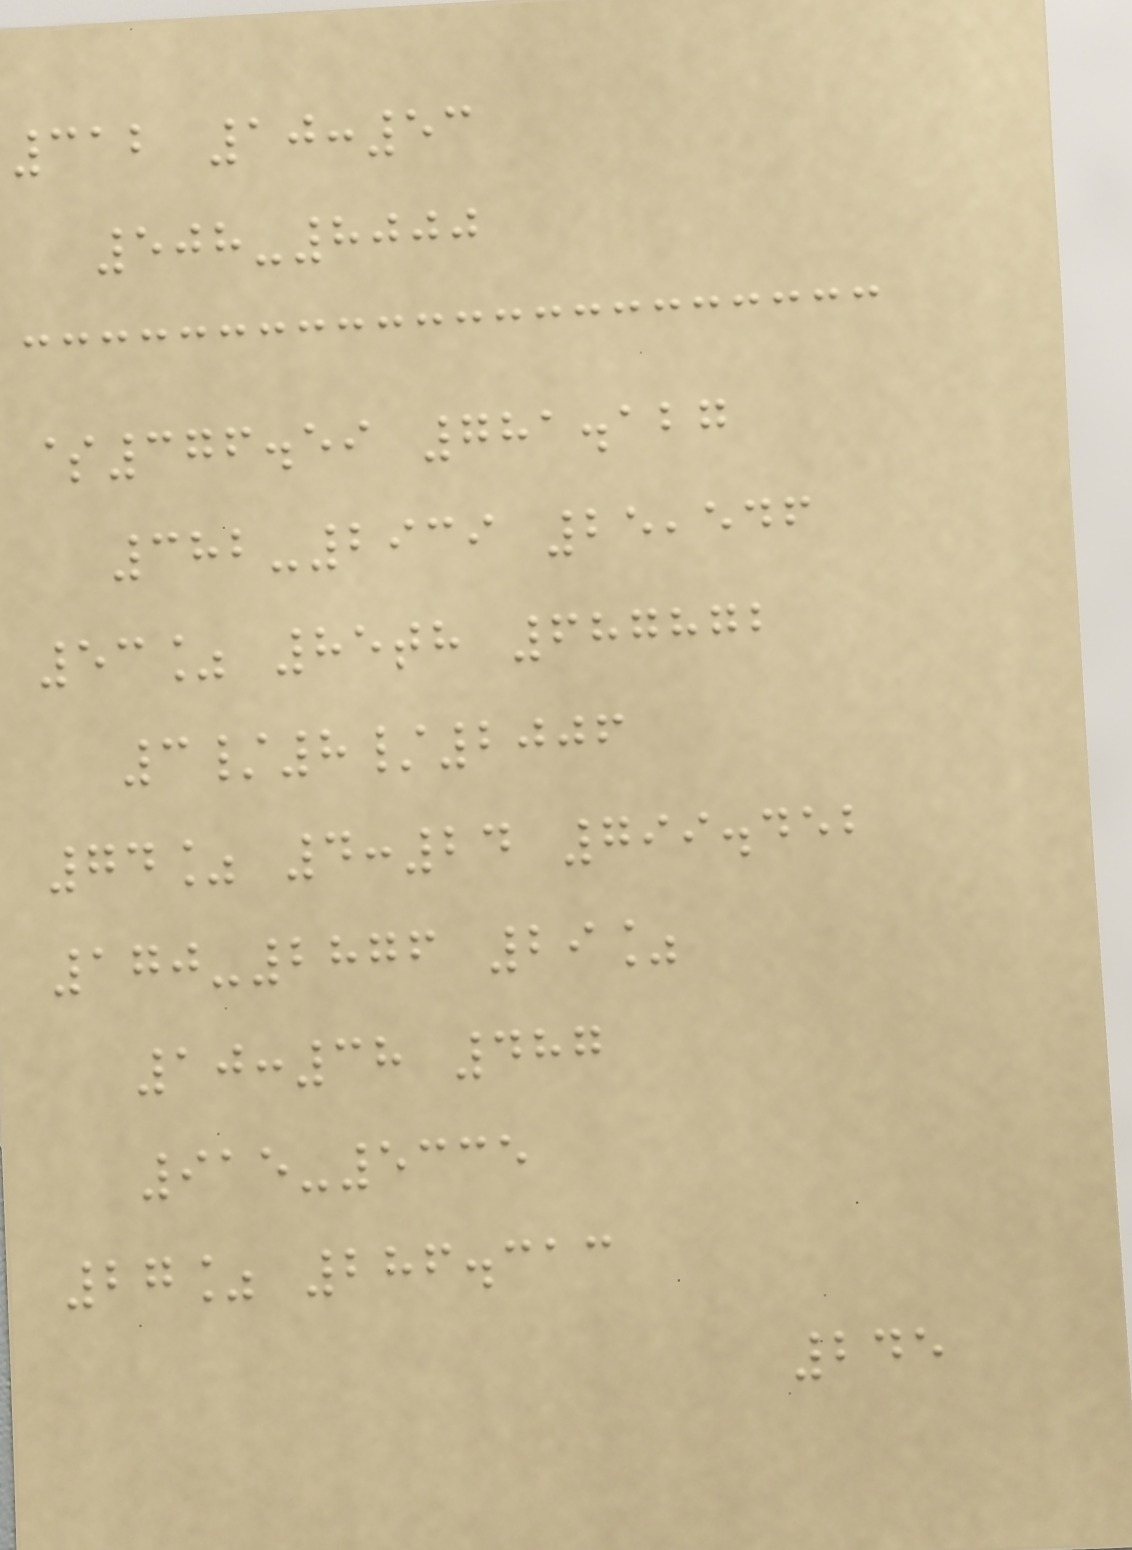312 10:53
508-8000
$376.59 781.127
382-2939 25,546
53% 85th 687872
3/8/2006
74% 4:24 799.452
170-2876 29%
10:38 487
915-5335
27% 286.313
245
